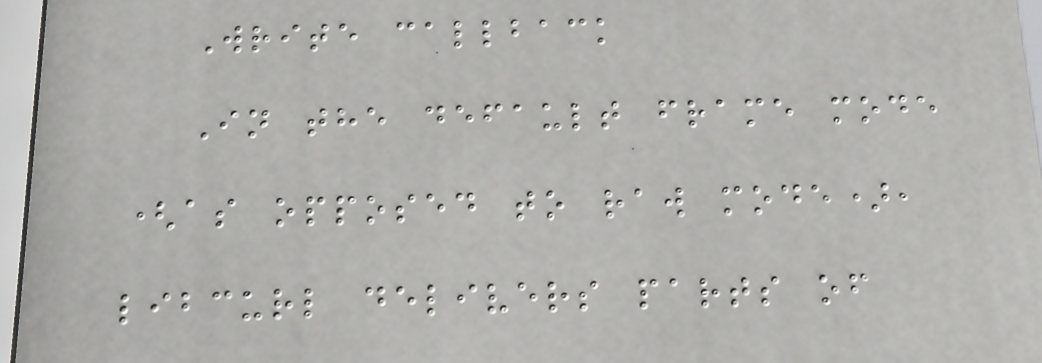Write callback
In the default frame mode
(as opposed to raw mode),
libcurl delivers parts of
